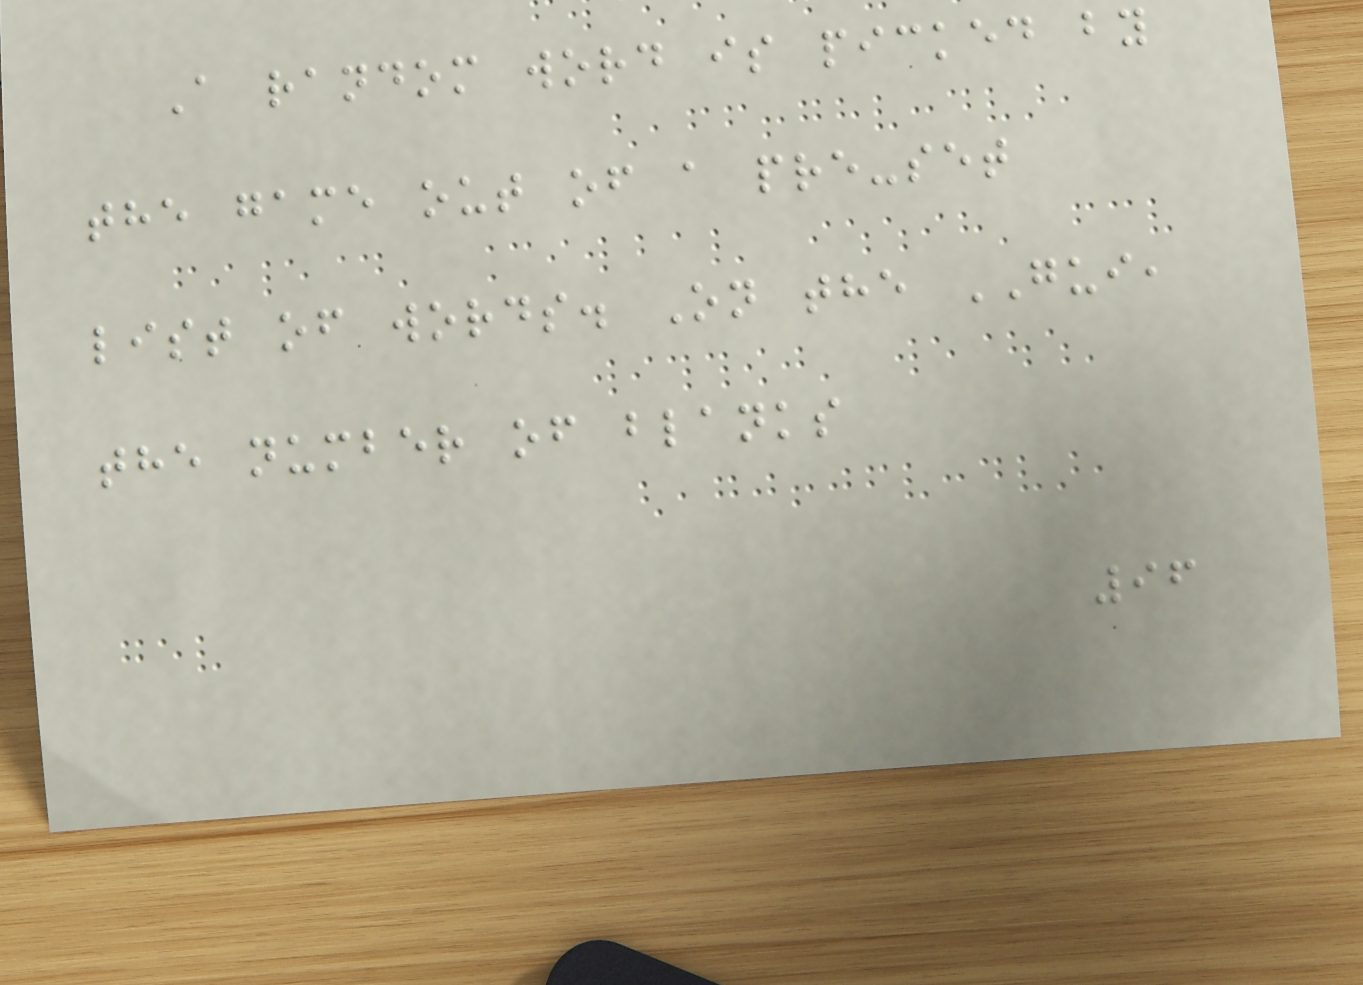A random word is picked by
the game out of a pre-set
list of words. On the GUI,
the number of blanks
96
